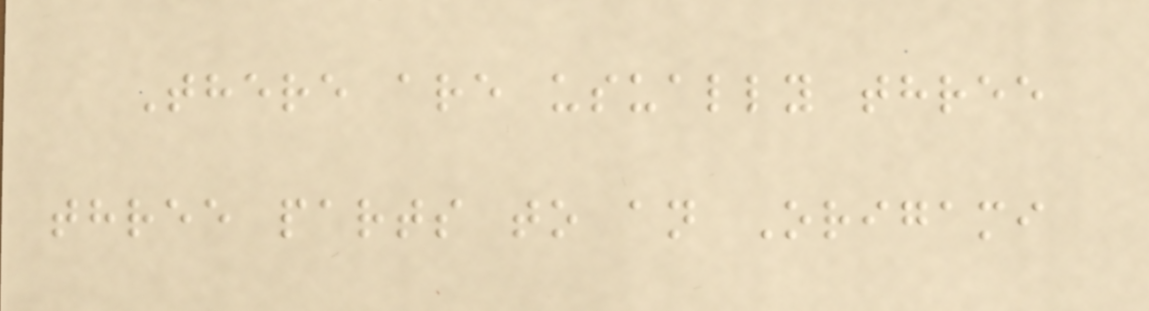There are usually three
three parts to an Origami
